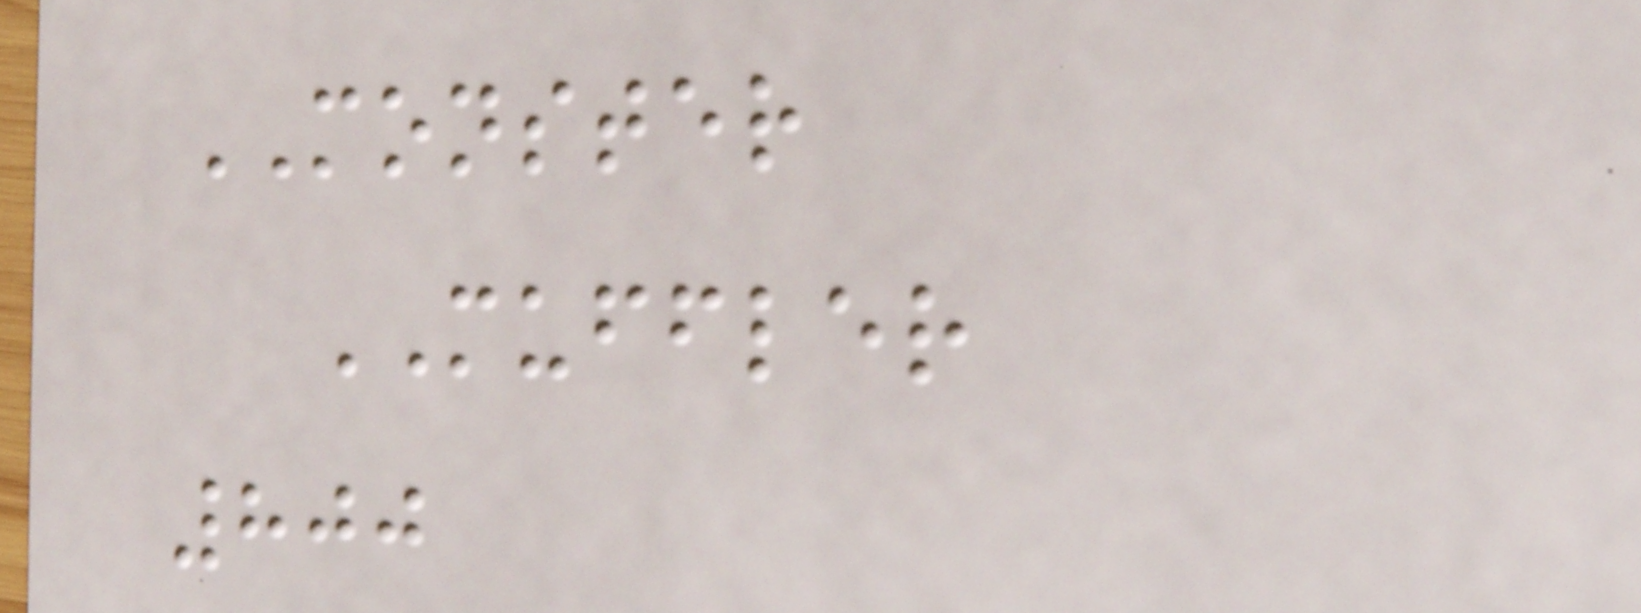MONSTER
MUFFLER
800
